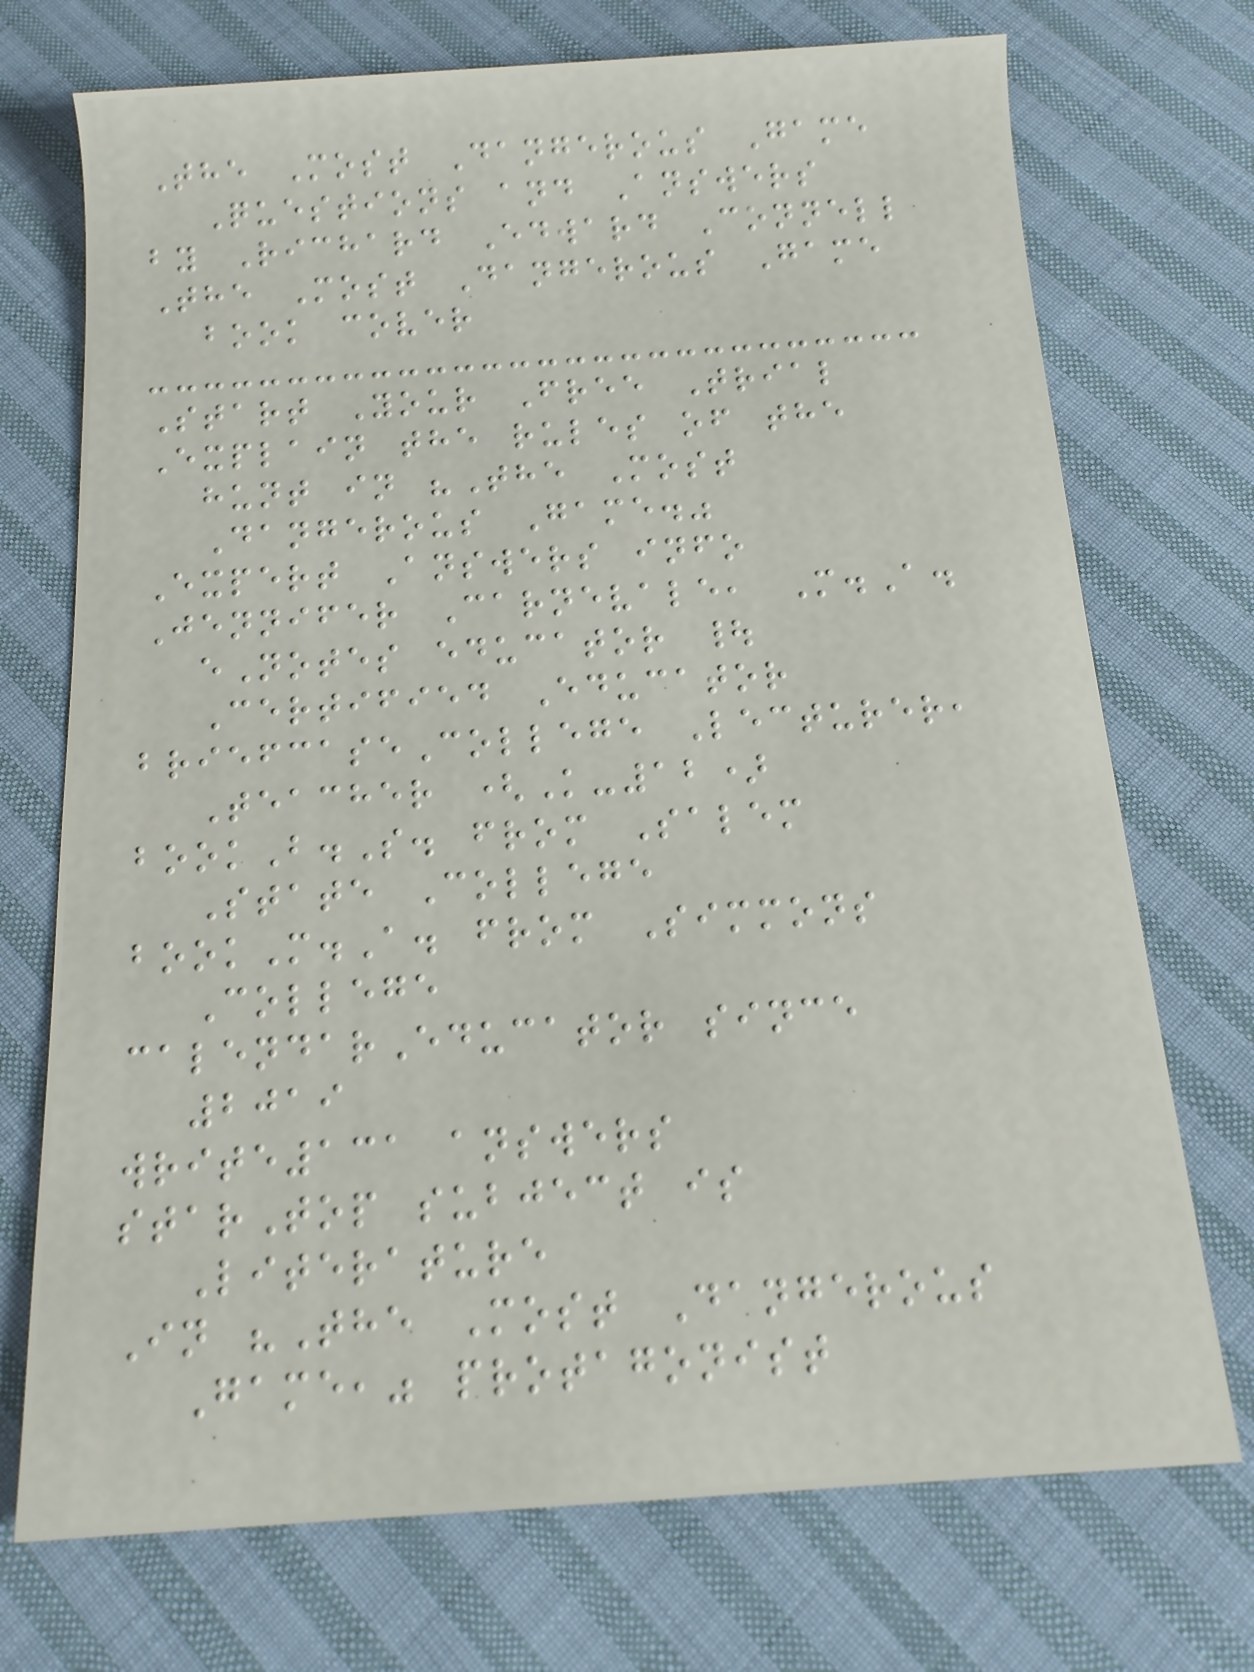The Most Dangerous Game
Questions and Answers
by Richard Edward Connell
The Most Dangerous Game
book cover
Start Your Free Trial
Explain the rules of the
hunt in "The Most
Dangerous Game."
Expert Answers info
Jennifer Carnevale, M.A.
eNotes educator |
Certified Educator
briefcaseCollege Lecturer,
Teacher (K-12)
bookB.S. from Salem
State College
bookM.A. from Simmons
College
calendarEducator since
2019
write131 answers
starTop subject is
Literature
In "The Most Dangerous
Game," protagonist
